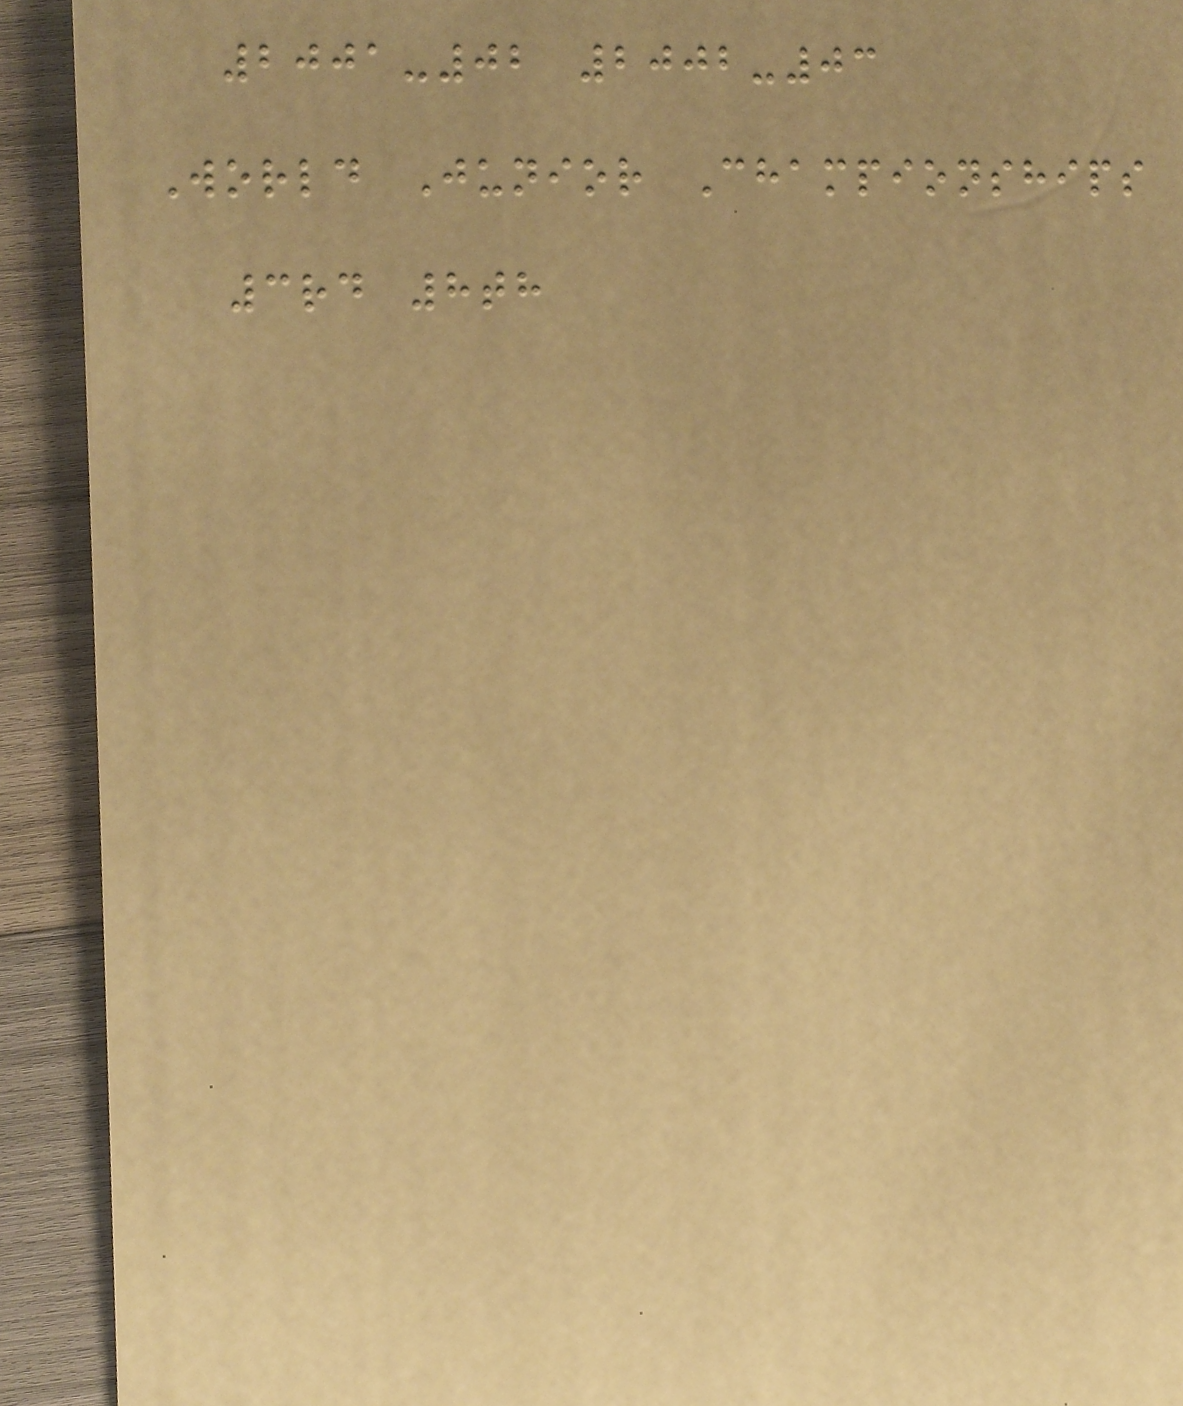2001-02 2002-03
World Junior Championships
3rd 8th
